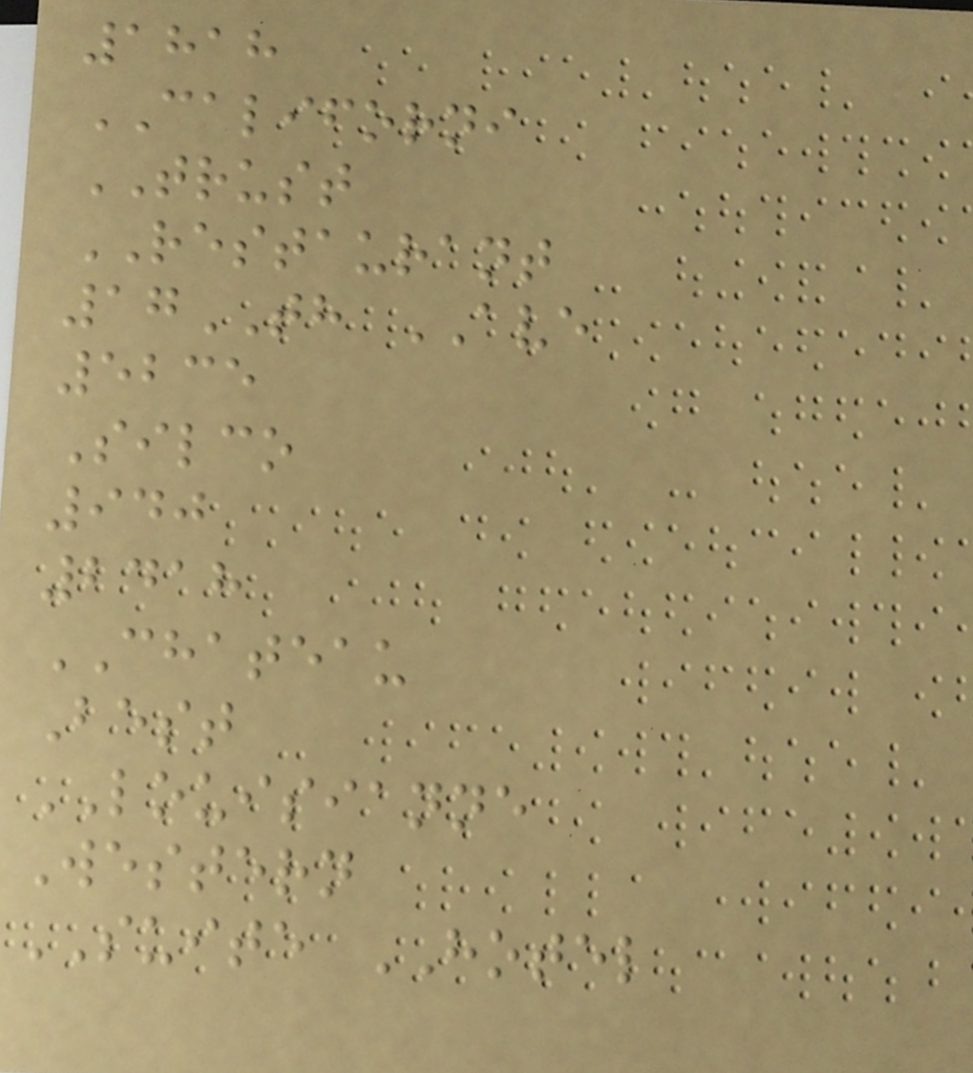1818
CALIFORNI
TRUST
RESTAURANT
17TH AVE
5235
Silco
940
2418
CHATEAU
Best
LOUISIANNE
Western
SUITE HOTEL
